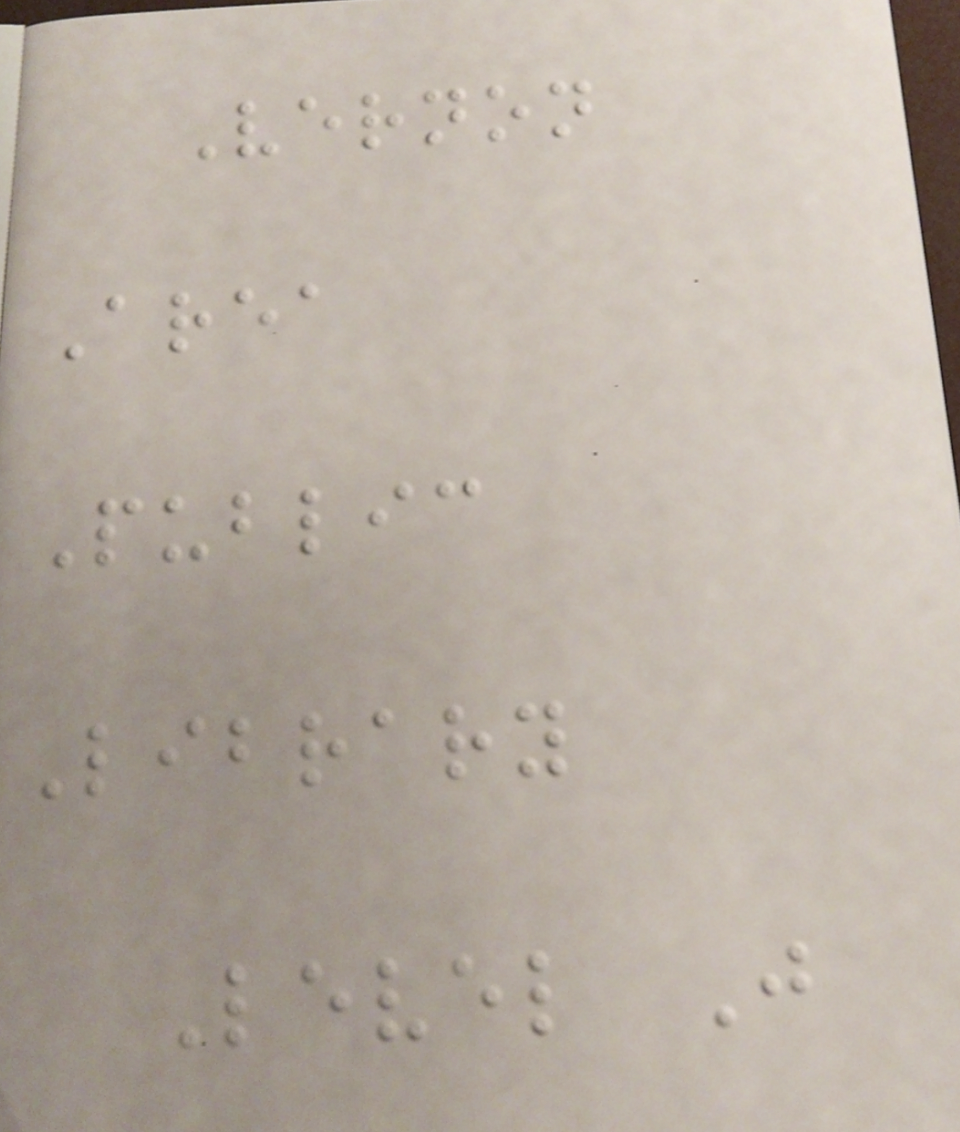Vernon
Area
Public
Library
Level J
